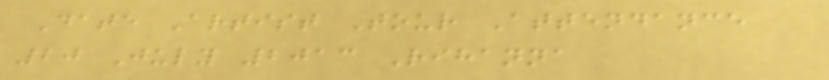Date Artist Tour Attendance
20 July 2013 Rihanna
